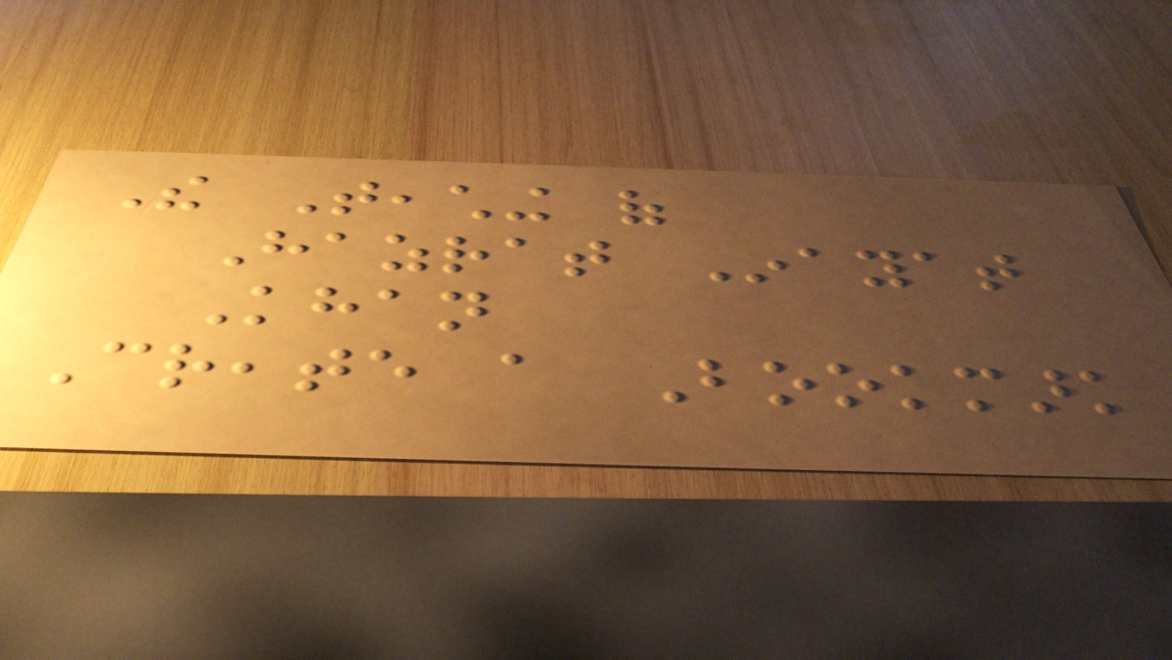The Teaching of
Hazrat Inayat
Khan
Create a Bookmark
